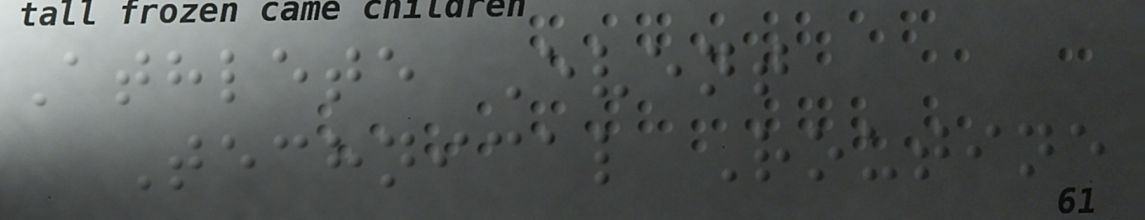Athlete Event
Technical Routine
